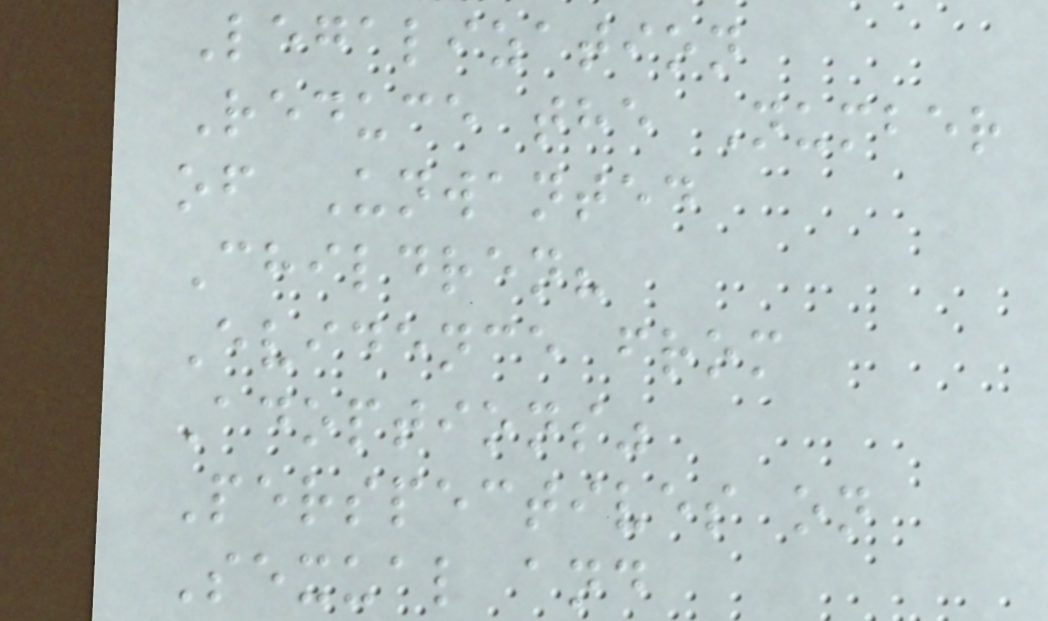Legalization
Reduce the Number
of Unwanted
Children?
Evidence from
Adoptions"
Perspectives on
Sexual and
